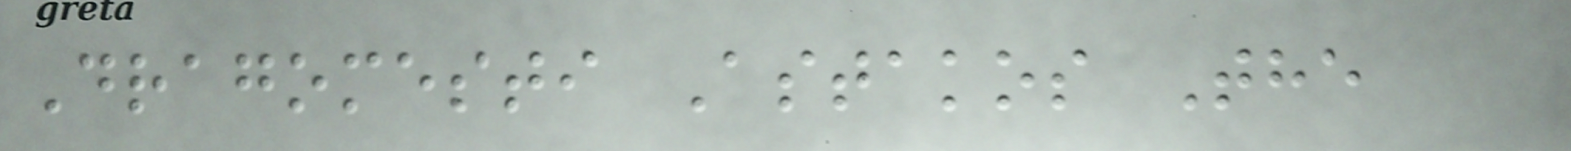Dragomesti Astakos The
